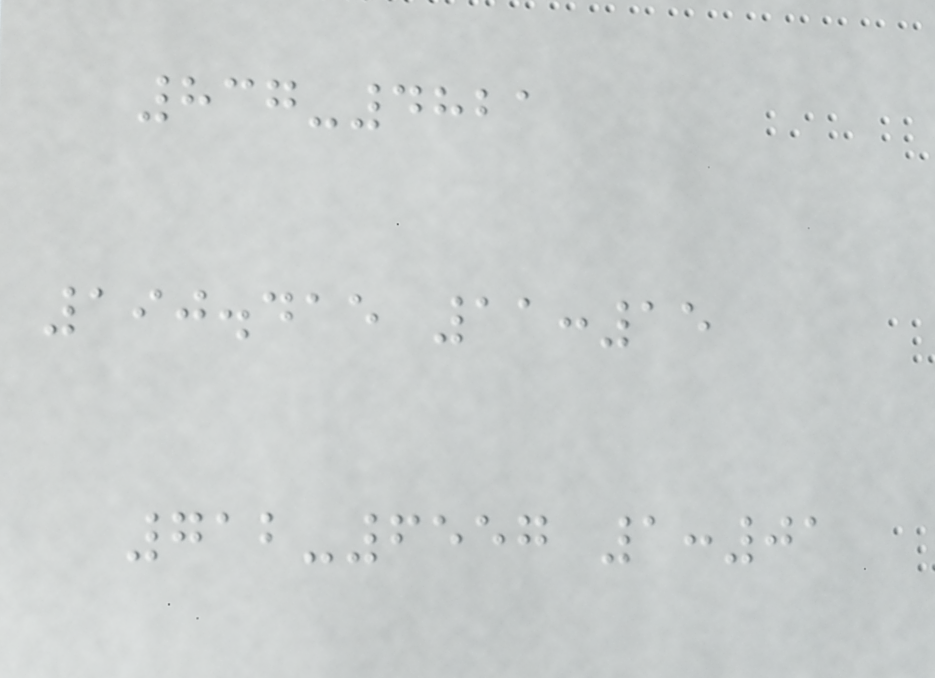837-4821
190.415 11:15
712-6557 1:01
